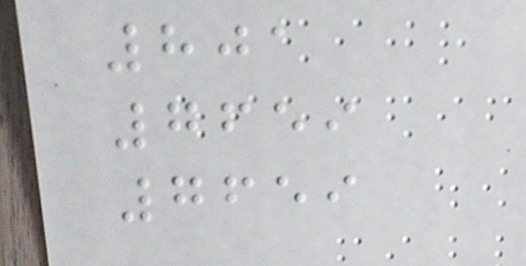801
7659
7659
